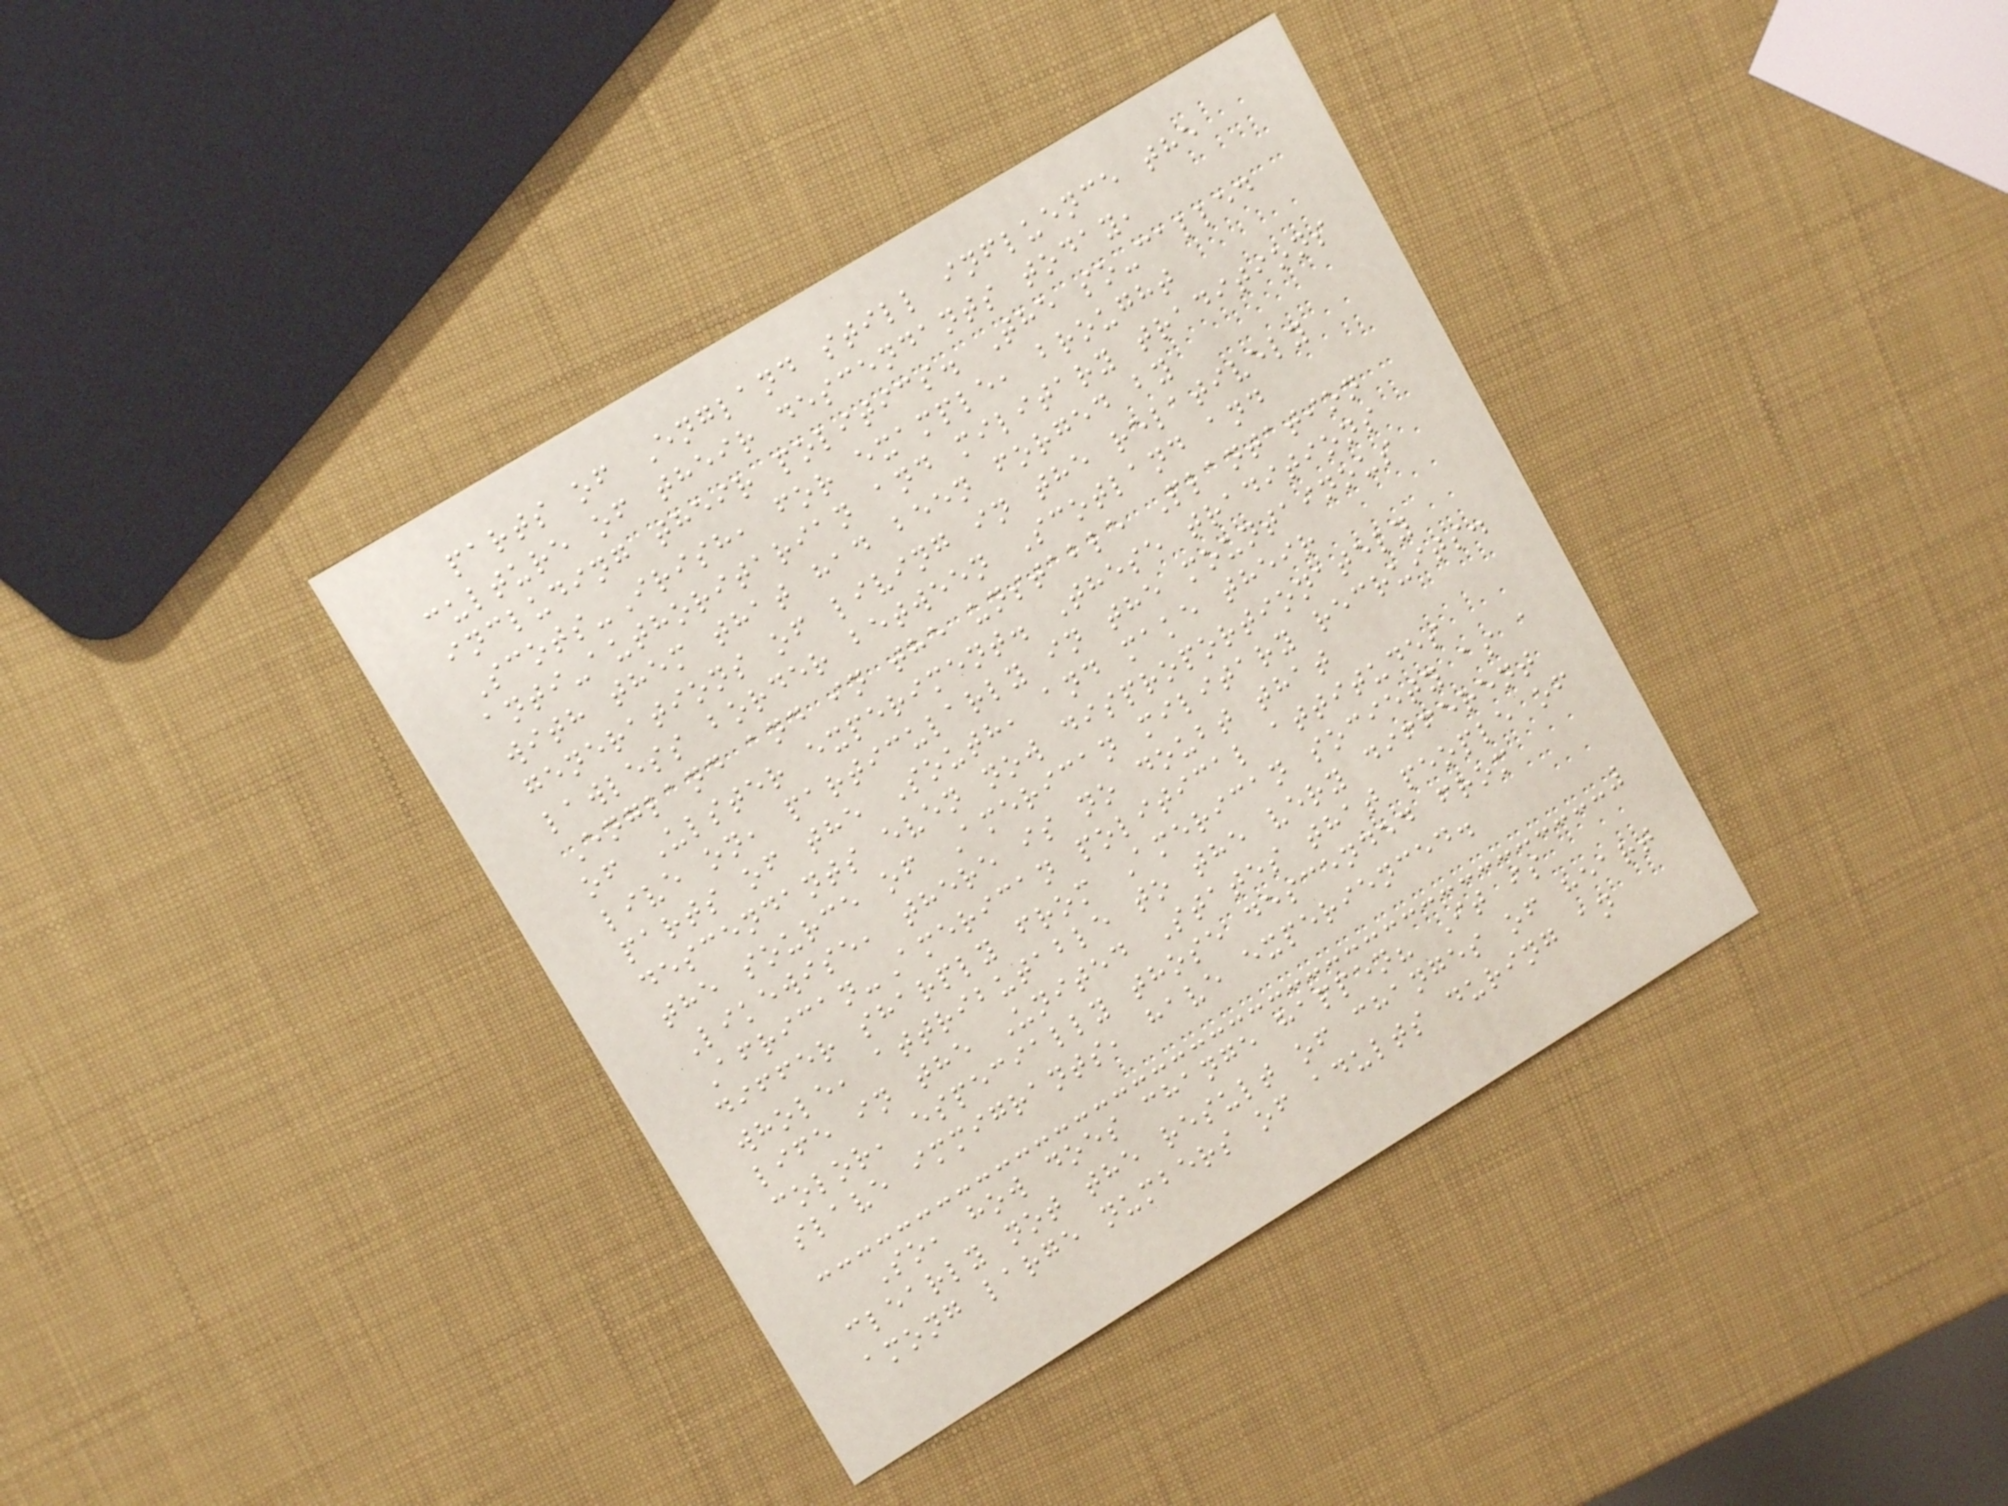parts of England still influence the
culture of their descendants today,
including their politics. The so-called
Scots-Irish, for example, brought
anti-authoritarian and military traditions
with them that had been forged by
generations of living in the relatively
lawless border between Scotland and
England and in the unstable Plantation
of Ulster experiment. These traditions
live on, particularly in the mountainous
parts of the South, and make their
descendants even now disproportionately
the source of American military recruits.
Likewise, there is no doubt that
African-American political attitudes
differ sharply from American society as a
whole, attributable to the very different
life in the United States that people of
color, especially those descended from
slave immigrants, have experienced.
So, how does change happen? It is
clearly not the result of changes of heart
among large numbers of adults during an
